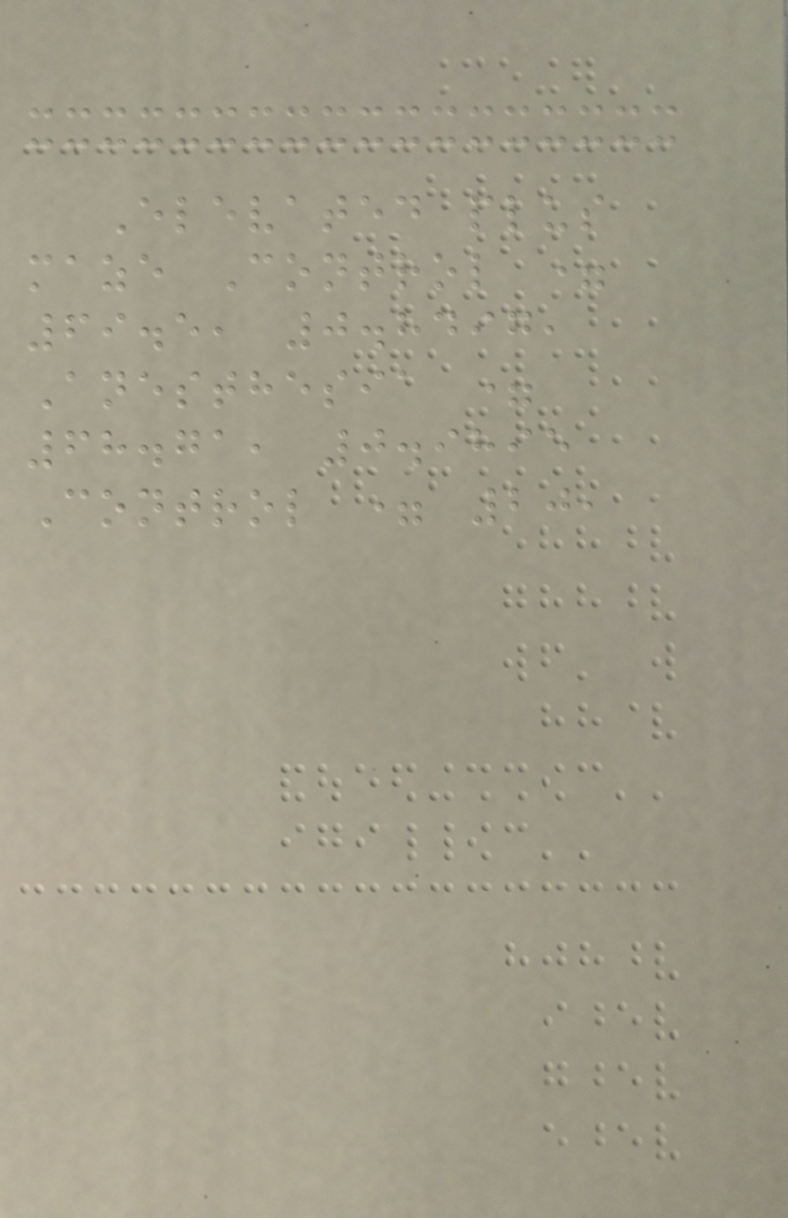Elevated plus
maze Control =
69.5, 0.8497,
Anesthesia =
68.71, 0.9895
Control = 20,
